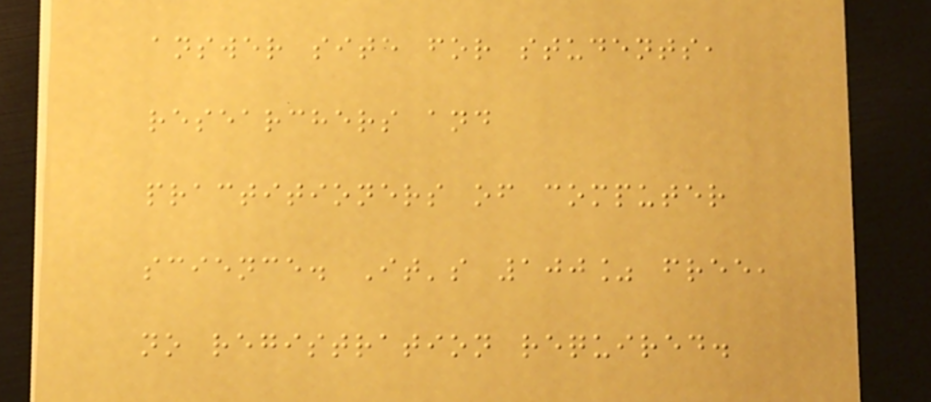answer site for students,
researchers and
practitioners of computer
science. It's 100% free,
no registration required.
